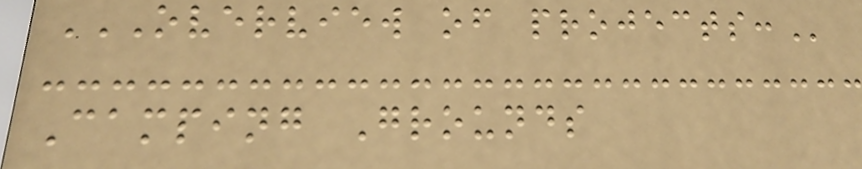OVERVIEW OF PROJECTS:
Camping Grounds
